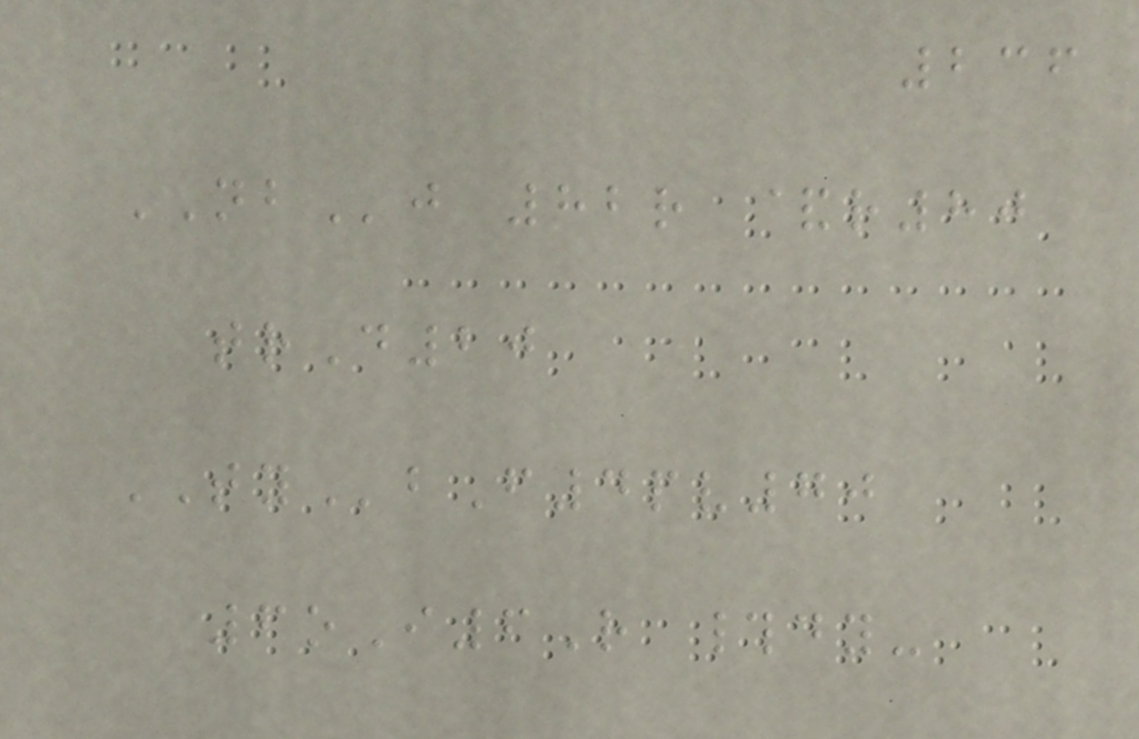236
NBj 82r &r80
trD20
TYbF4pv70
6oI6R #dy-
